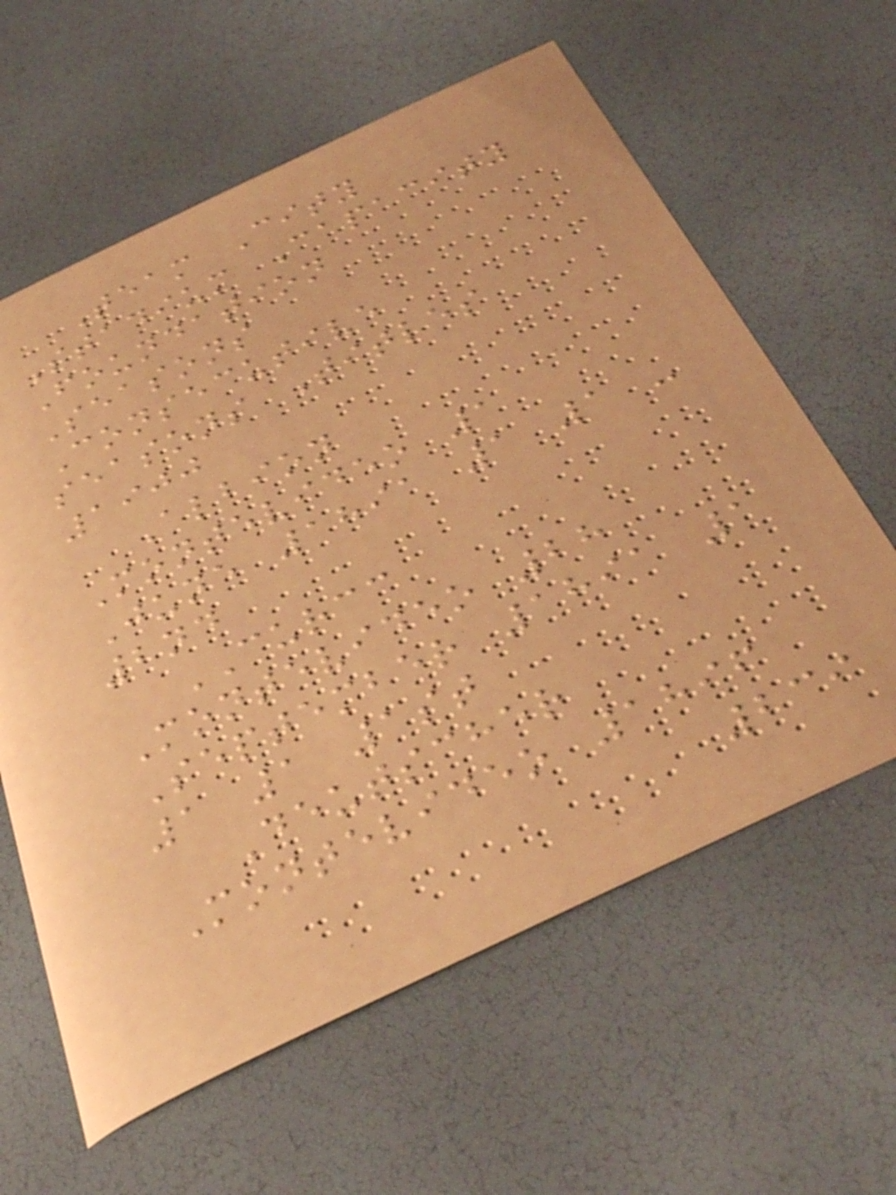Team City
Stadium Capacity
Foundation
Seasons
Consecutive
seasons Titles
1900
Albion
Montevideo 1
June 1891 1 1 -
2nd
CURCC
Montevideo 28
September 1891 1
1 1 1st
Deutscher
Montevideo 1896
239
